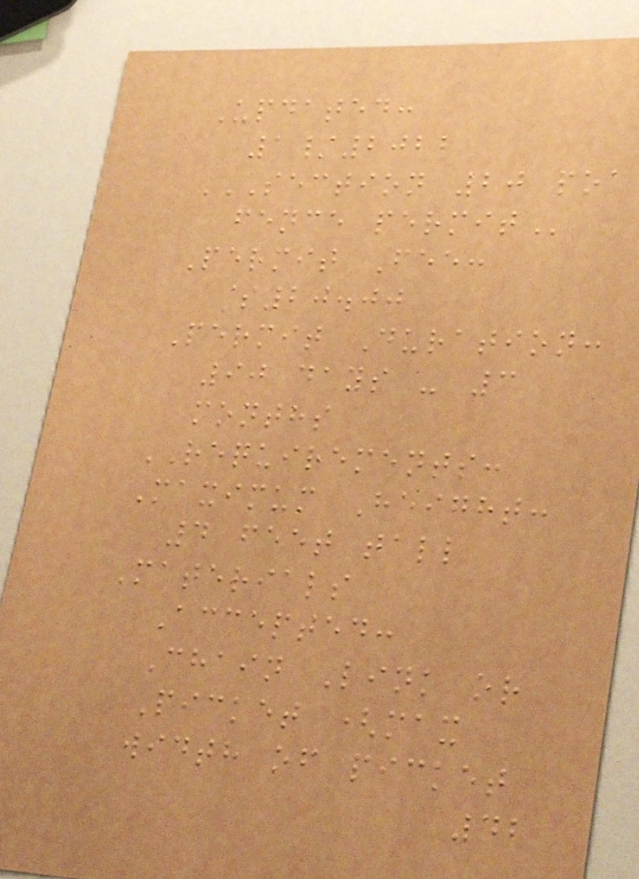Updated:
1/2022
SECTION 20 POA
FENCE PERMIT
Permit Fee:
$20.00
Permit Duration:
90 days - 3
months
REQUIREMENTS:
Maximum Height:
4 feet tall
Materials
Accepted:
Chain Link or
Picket (max
width of picket
42
